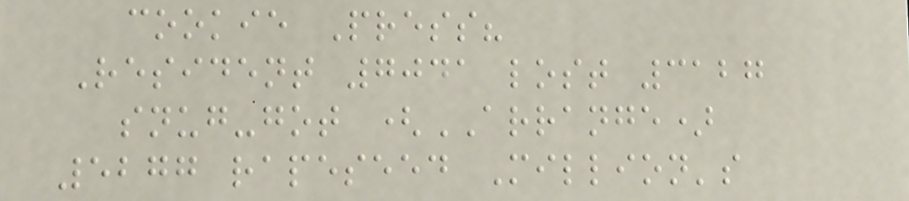cookie Press?
Resident 7041 lost 3127
snug-got (ARRANGE)
5277 rapeseed Million's
